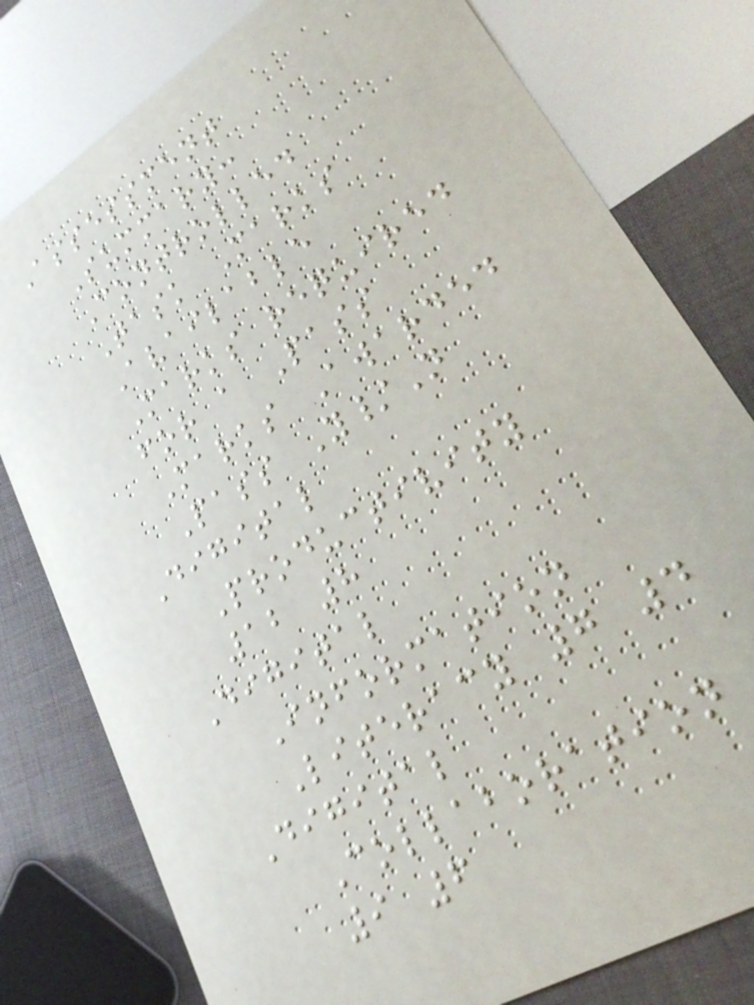Assessment
Summary:
Controlled
Task Marks
Available
Marks required
for a Pass
Marks Awarded
Pass Y/N
Digital
Productivity
12 8
Digital
Information
Literacy 7 4
Digital
Collaboration
9 6
